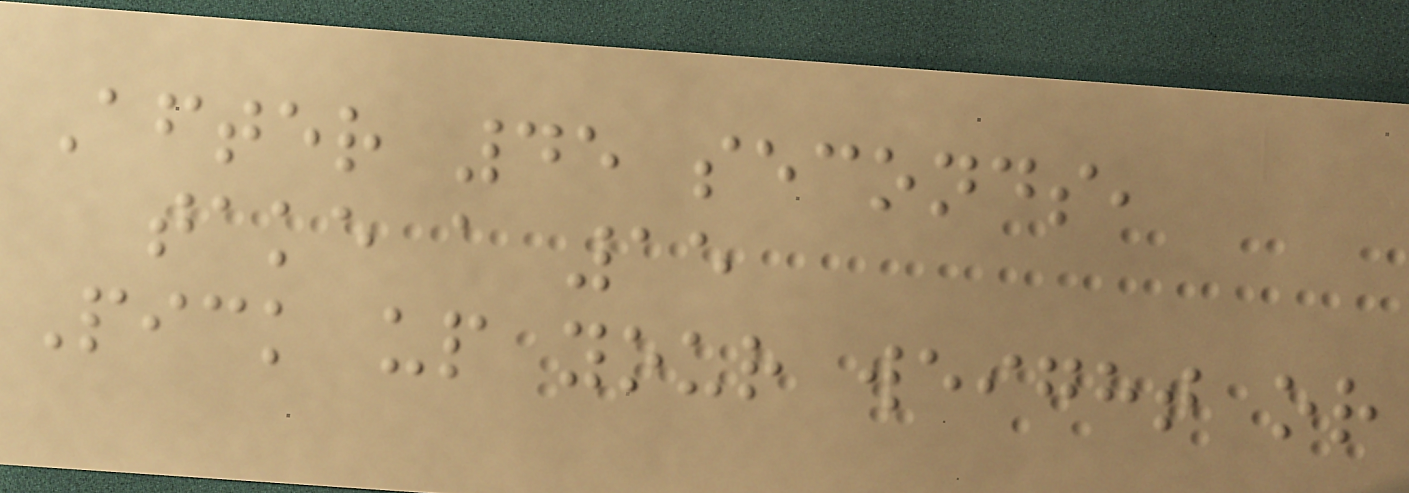After 45 seconds,
take a 15
Pick up your weight or
